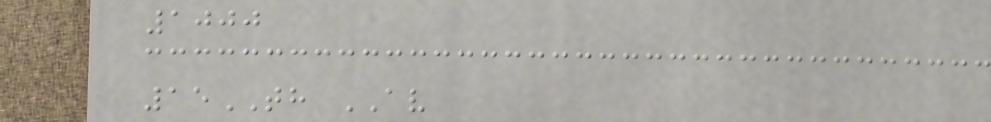1000
15TH AV
